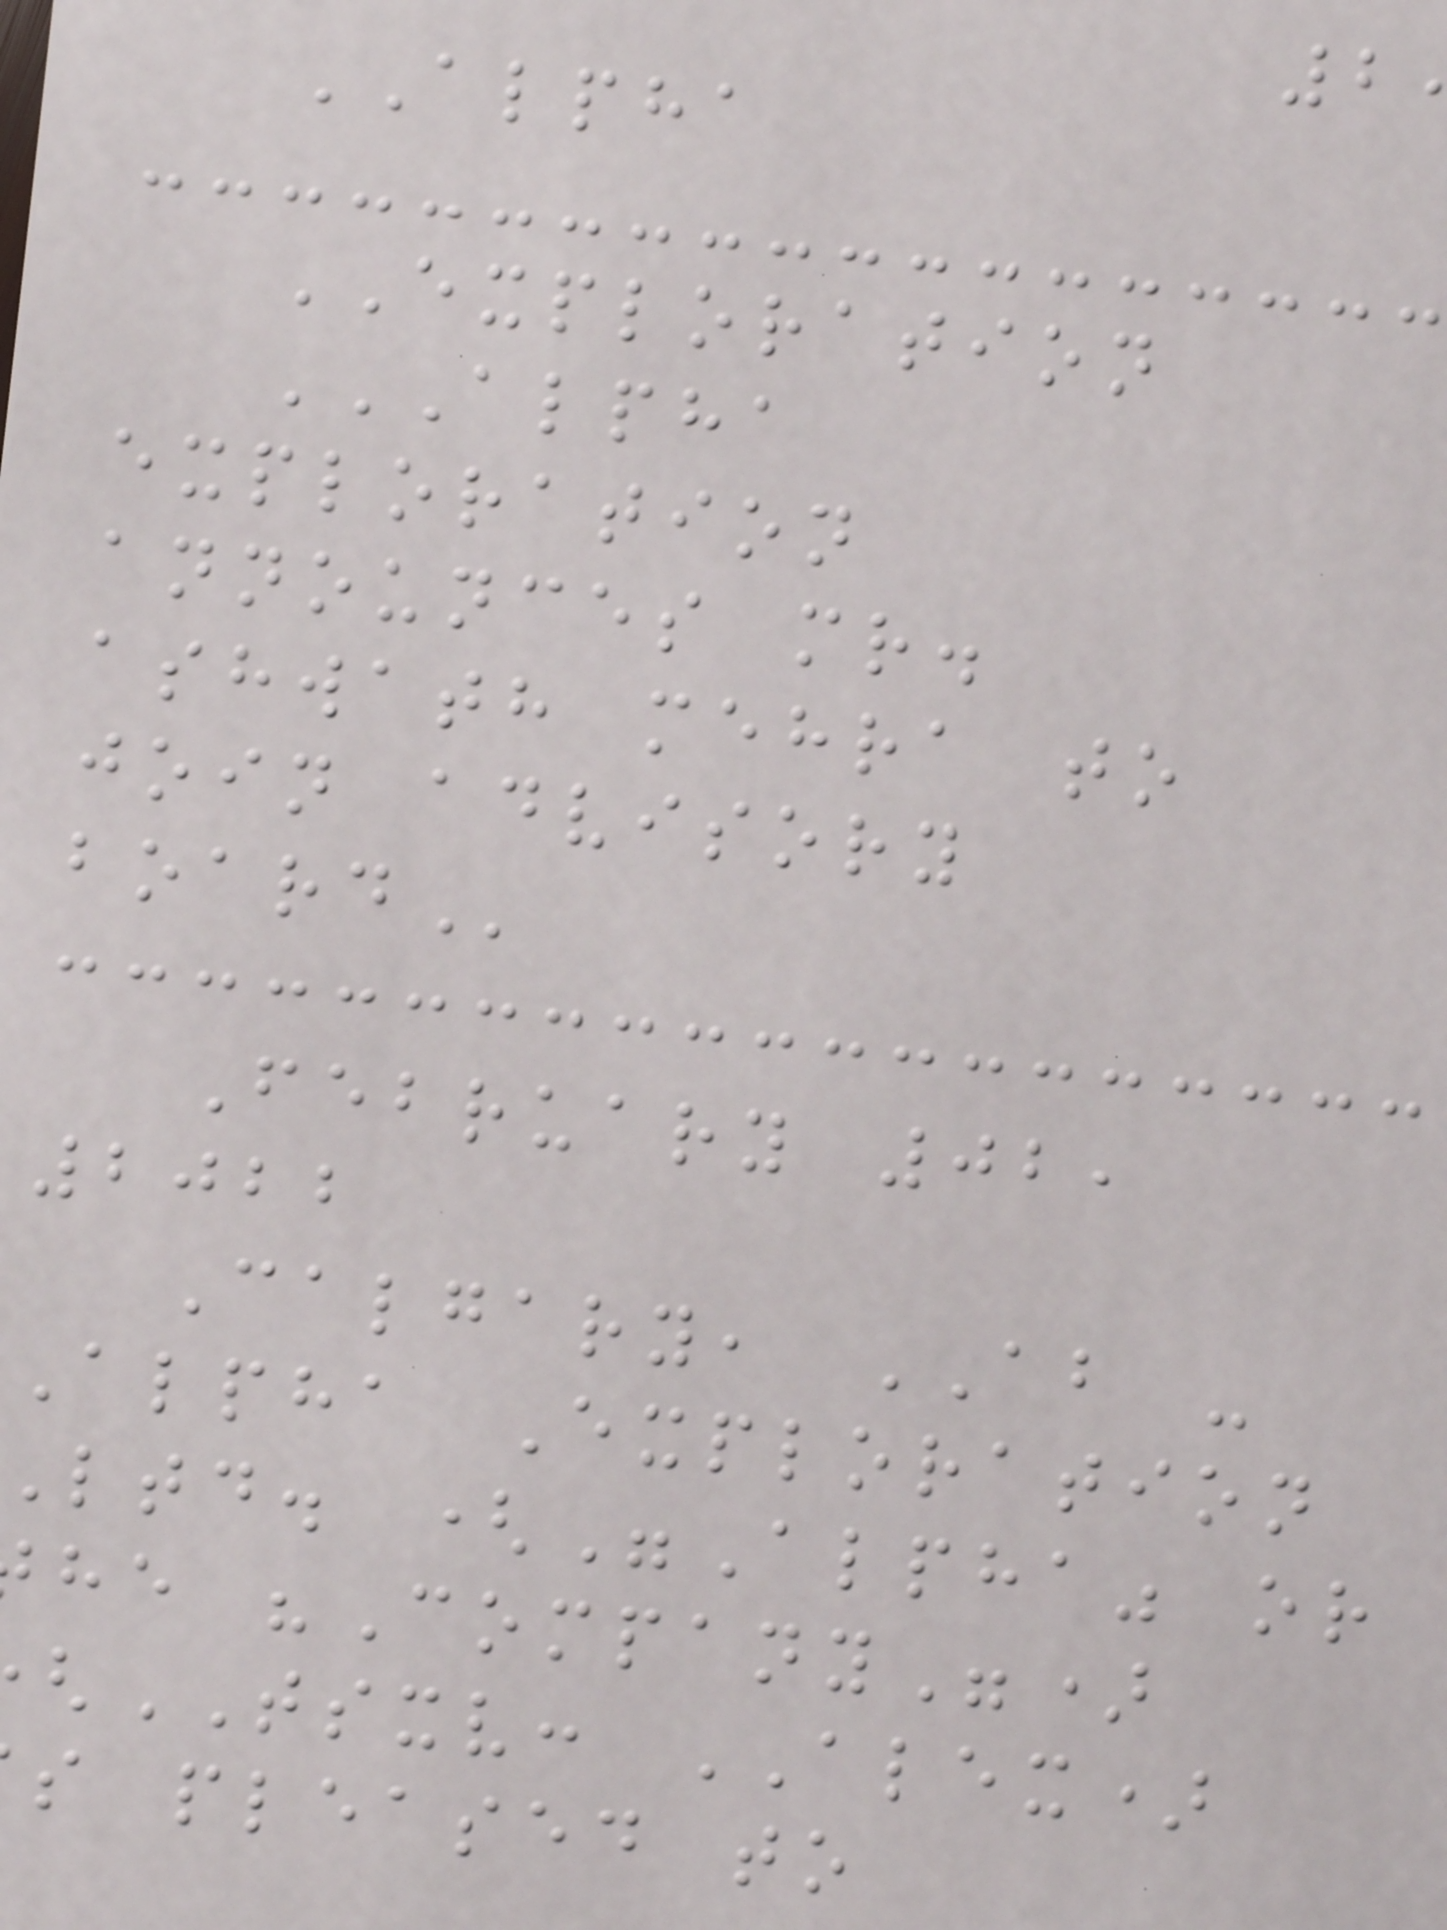ALPHA
EXPLORATION
ALPHA
exploration
announces mr.
ashwath mehra to
join advisory
February 02,
2022
Calgary, AB -
Alpha Exploration
ltd. ("Alpha" or
he "Company")
TSXV: ALEX)
s pleased to
